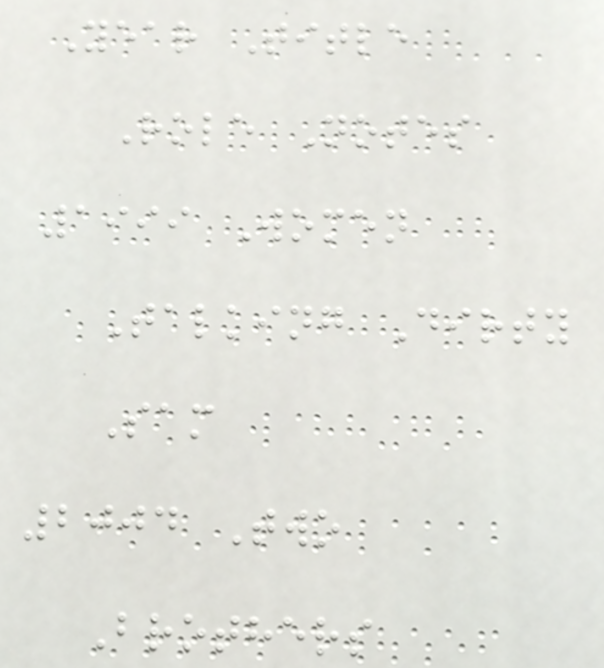Year Title
Role Notes
1999 Women
Talking Dirty
Sam
2004 Two
Brothers
